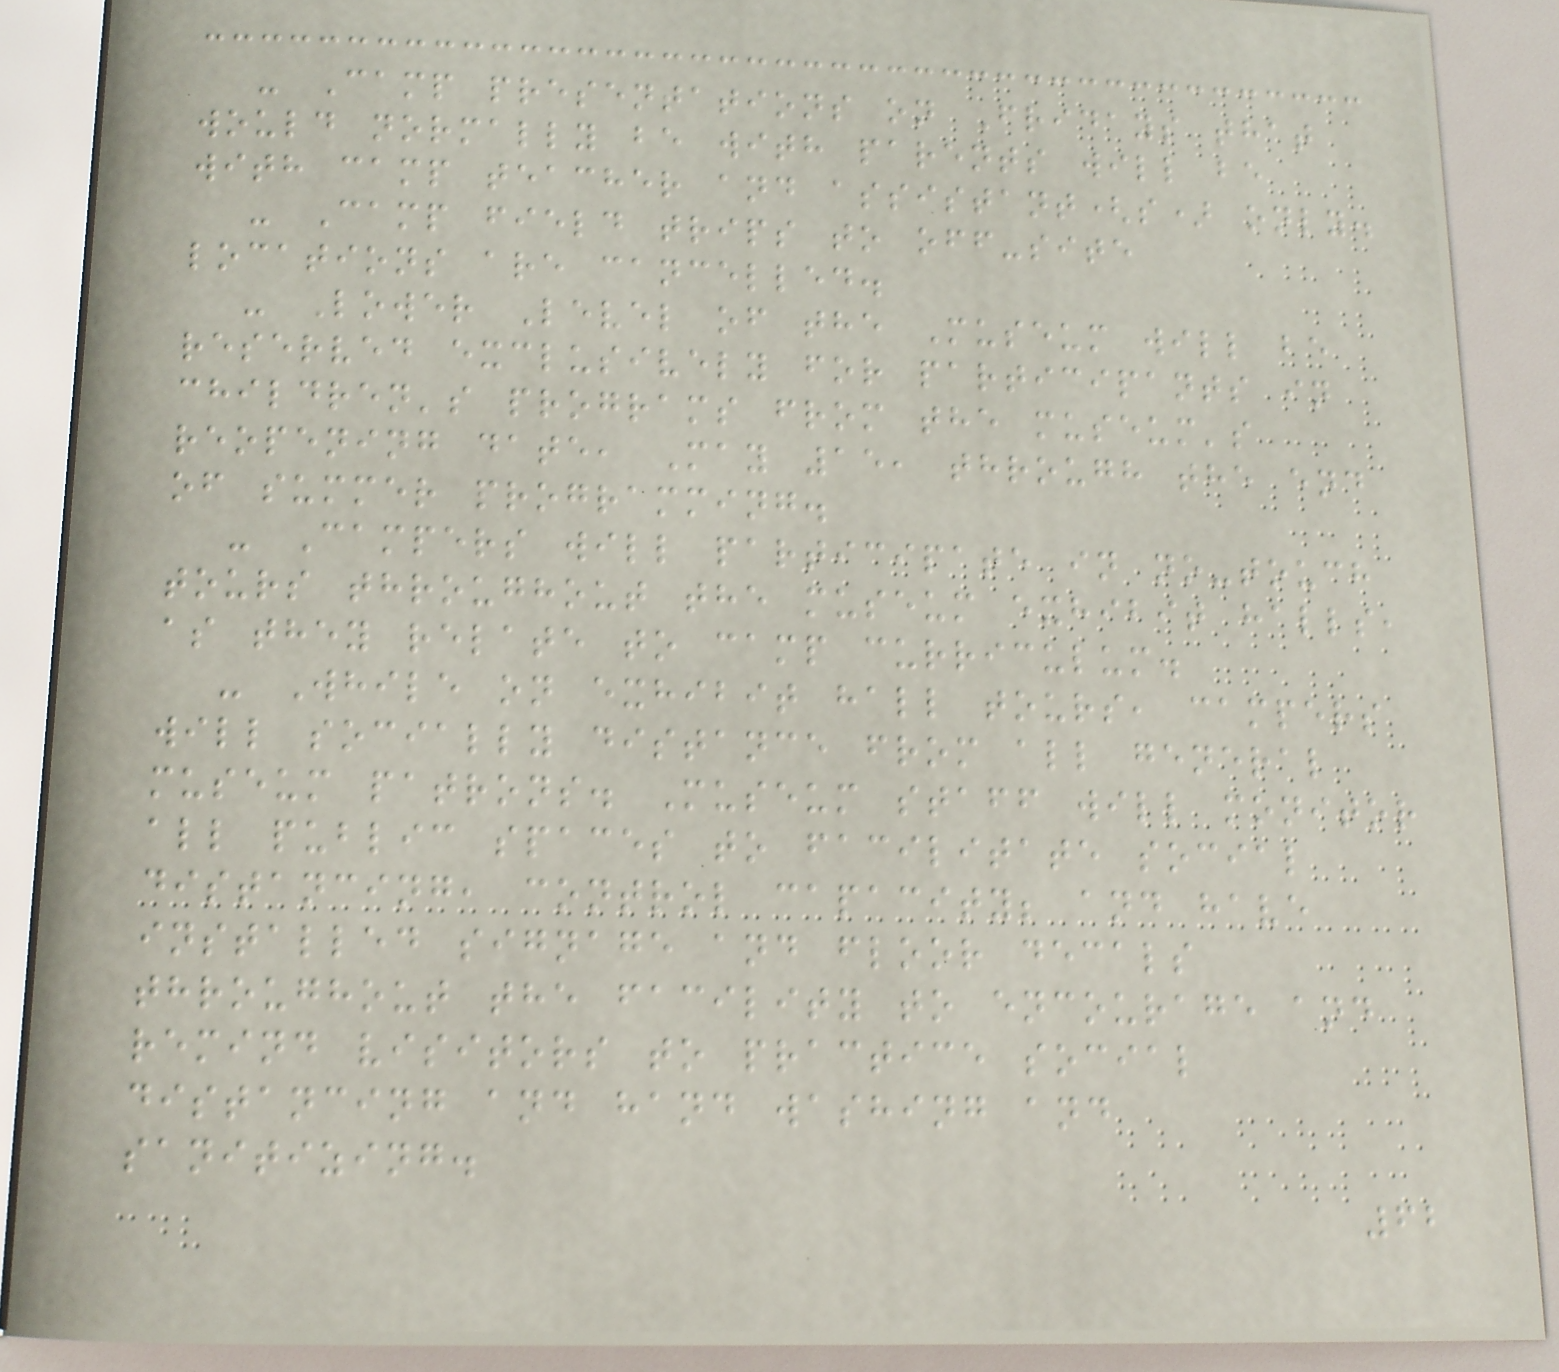- Camp presentations on Fridays that
would normally be with parents will be
with camp teacher and assistant(s) only.
- Camp field trips to off-site
locations are cancelled.
- Lower Level of the Museum will be
reserved exclusively for participants in
children's programs from the museum's
reopening date, May 15, through the end
of summer programming.
- Campers will participate in no-touch
tours throughout the museum exhibit halls,
as they relate to camp curriculum.
- While on exhibit hall tours, campers
will socially distance from all general
museum patrons. Museum staff will monitor
all public spaces to facilitate social
distancing, control capacity; and have
installed signage and floor decals
throughout the facility to encourage and
remind visitors to practice social
distancing and hand washing and
sanitizing.
62
